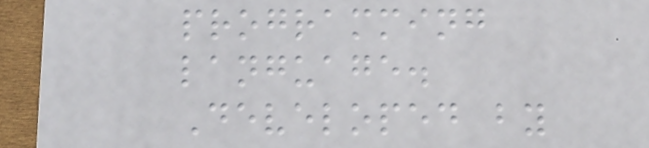programming
language.
Developed by
